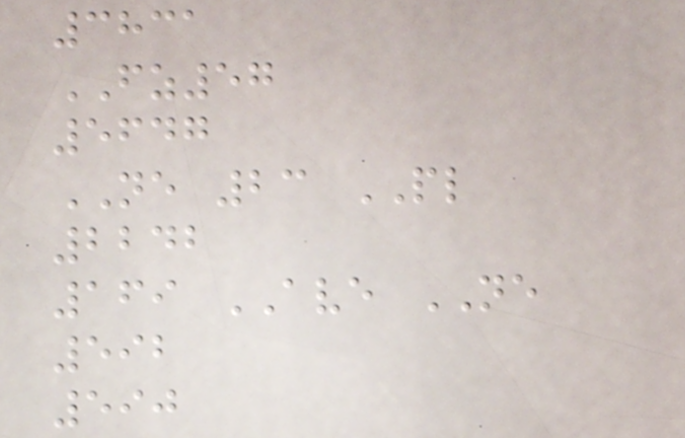3831
FZ57
5647
NE 23 PL
2242
169 AVE NE
592
590
